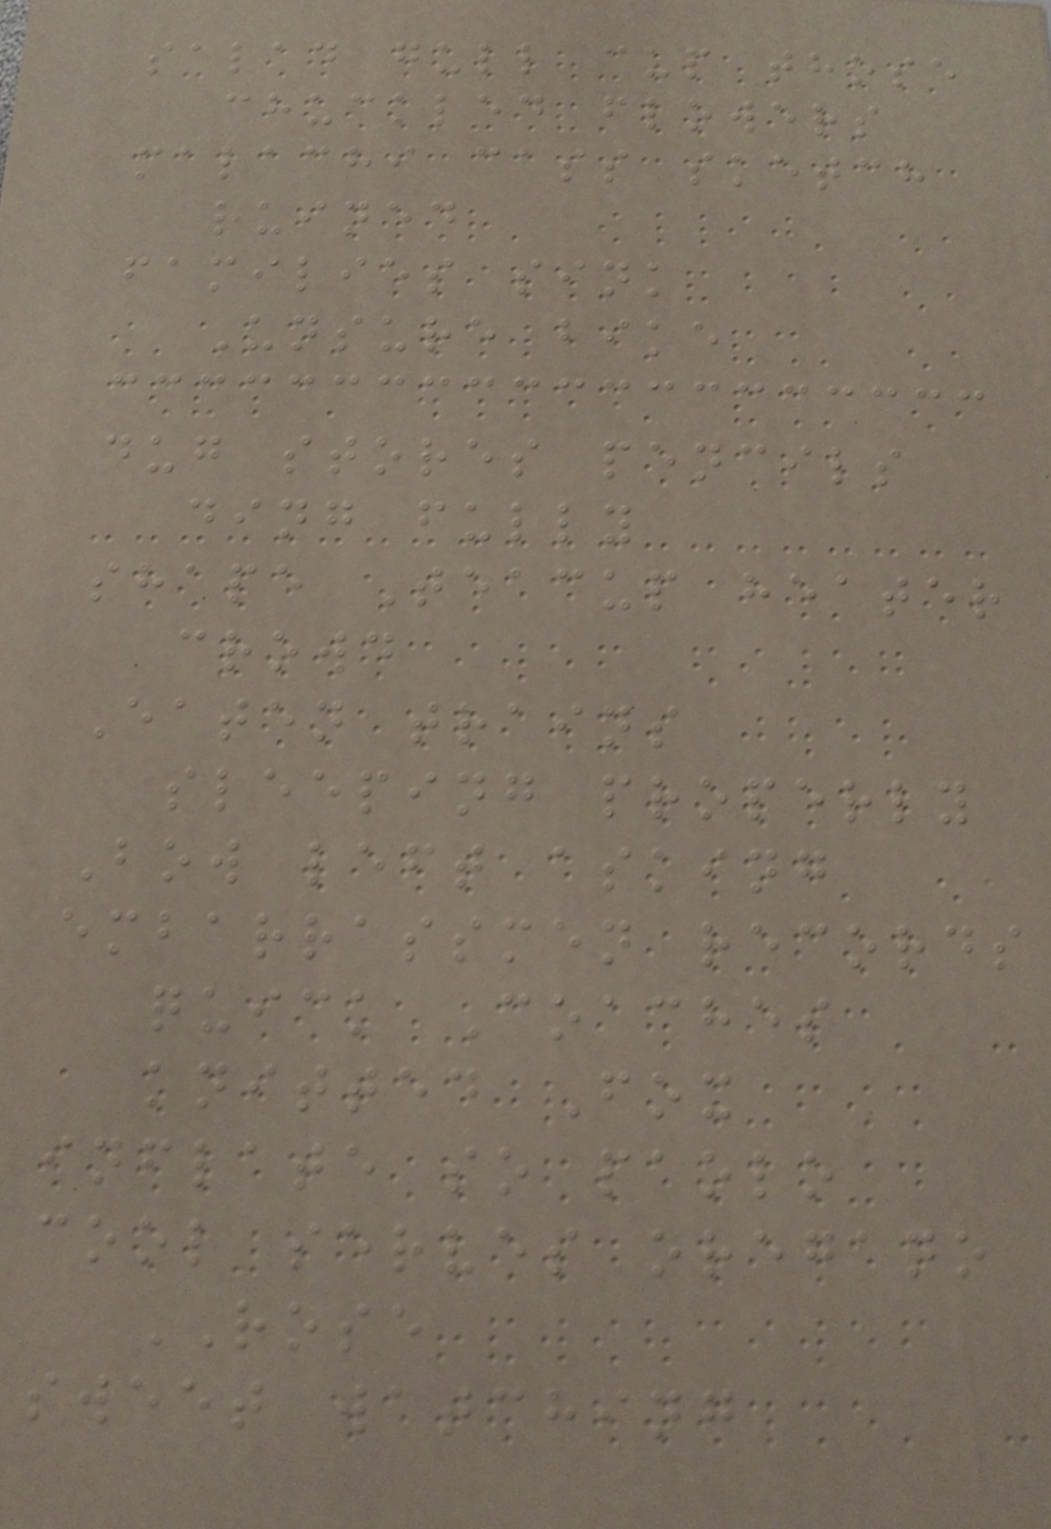salad gull cup those
chuckled flowers
malachi cass sketch
ruined
families sink
Unsure bike
dug stores pencils
ding fully
shape Teacup heater
crowd
Eaten trains
sleeping properly
Bow left asking
embarrassmen records
quick Coaches
knitted Fox
inflate so paolo
cool serves oregano
ROSE
sweet watching
